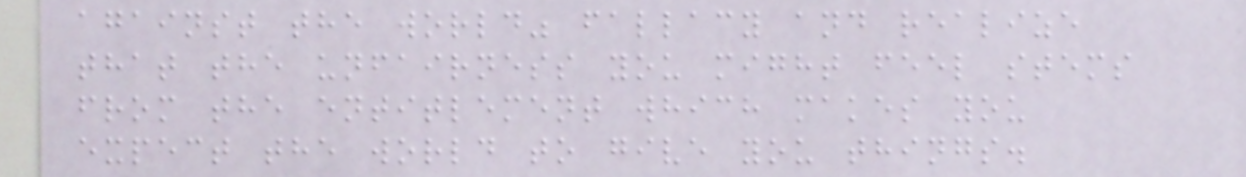against the world" fallacy and realize
that the unfairness you might feel stems
from the entitlement which makes you
expect the world to give you things.
